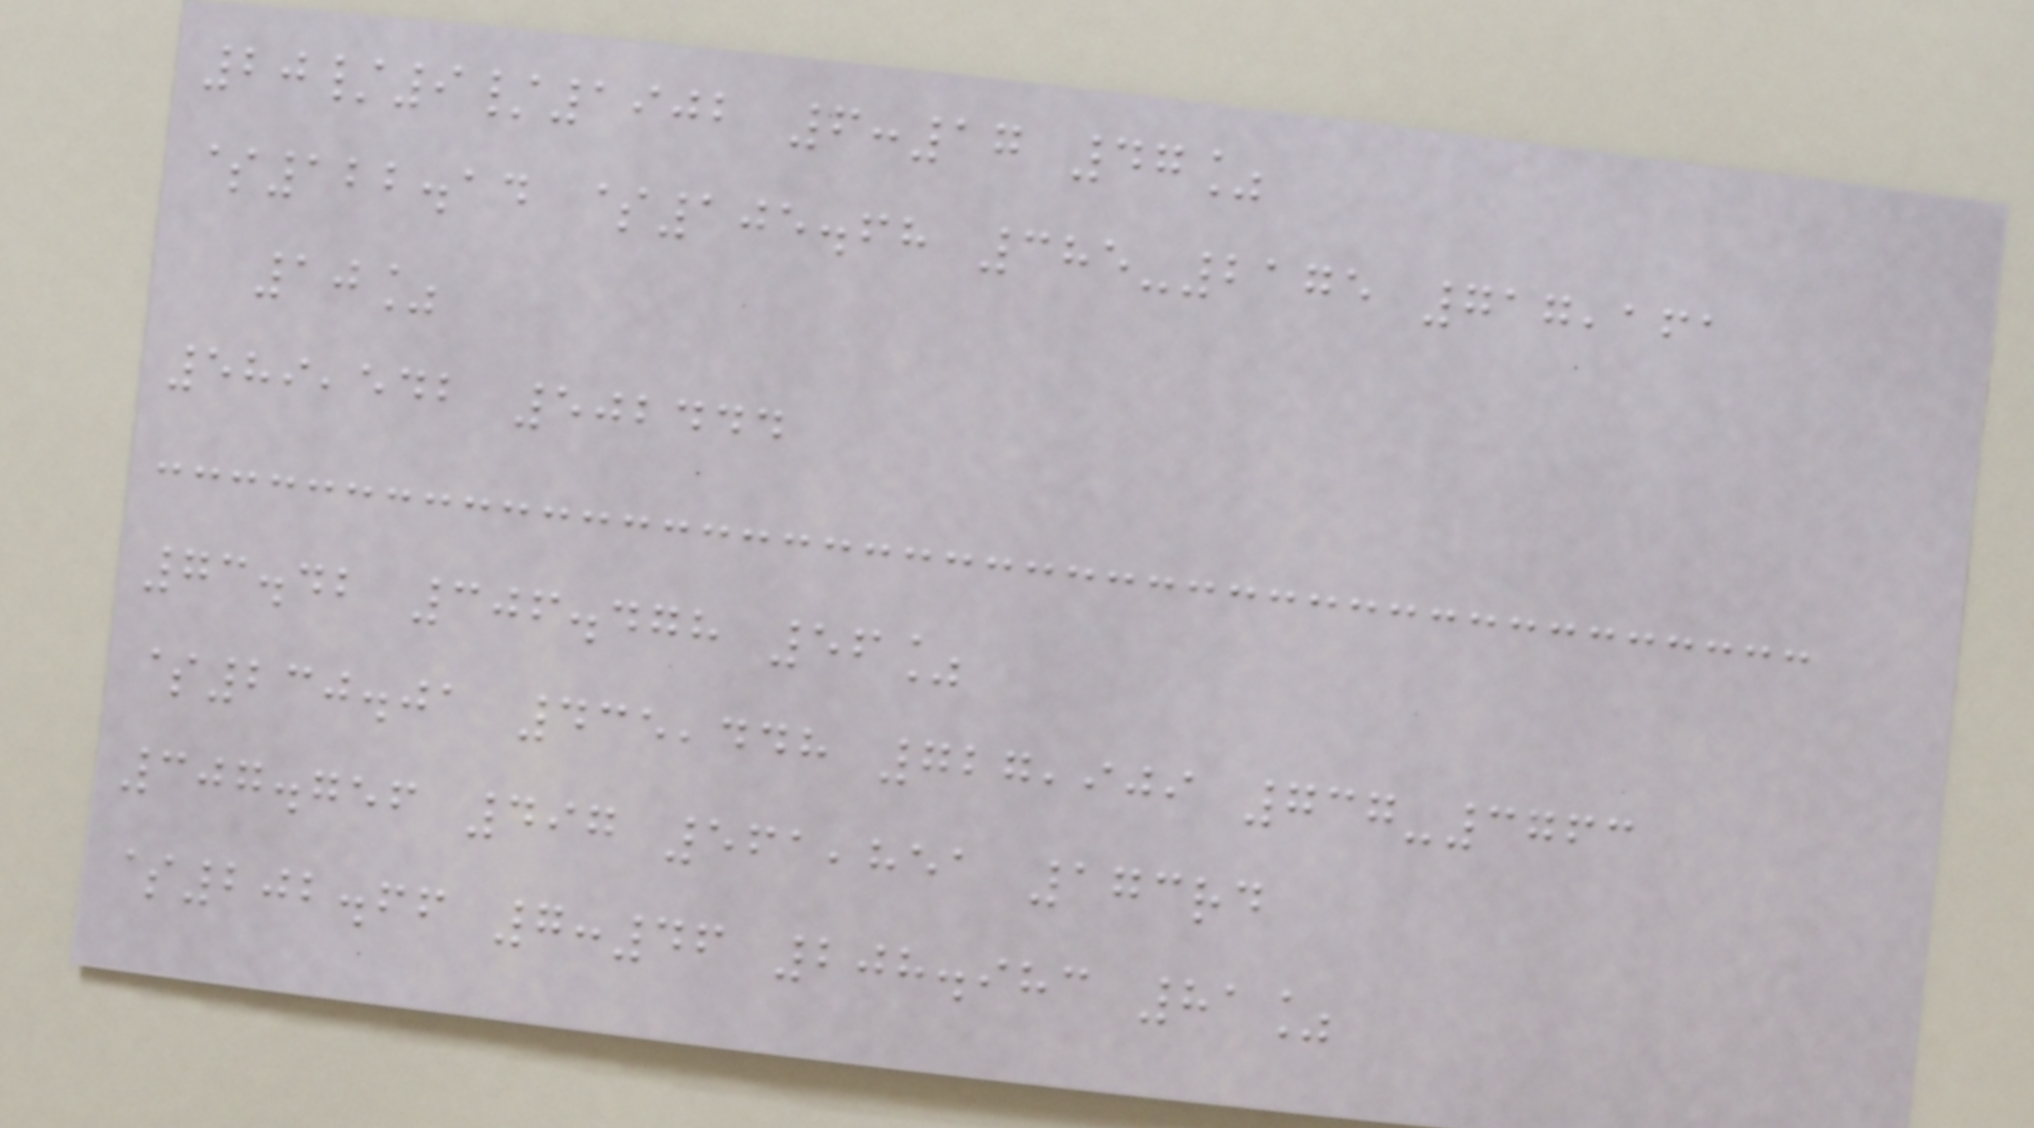20/9/1902 6:17 47%
$122.14 $105.68 385-2175 717,161
10%
589,542 502444
73.42 306.478 56%
$230.01 435,448 727,909 737-3763
307.756 497 561,851 173rd
$202.66 7:46 208.983 81%
